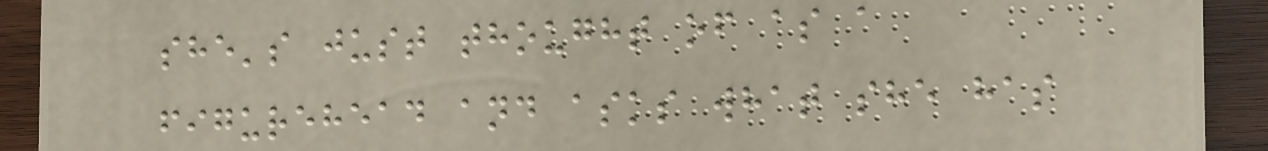she's just thought of as a
figurehead and asks what she has
